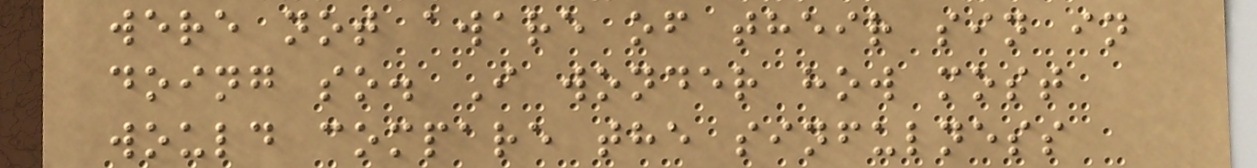were not aware of their sin in
doing so. I wonder how most
would compare the sinfulness
